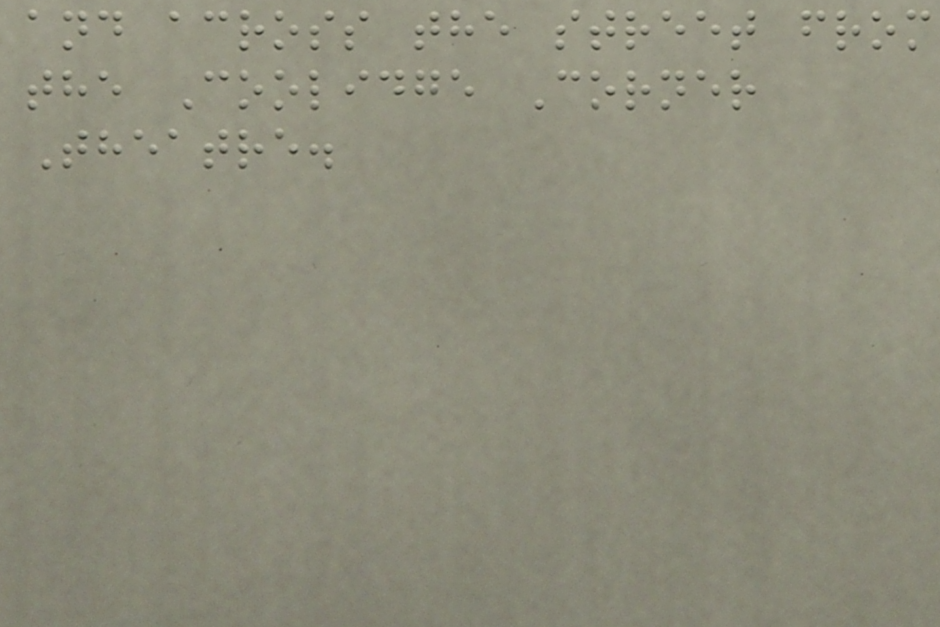and across the street from
the Coolidge Corner
Theatre.
